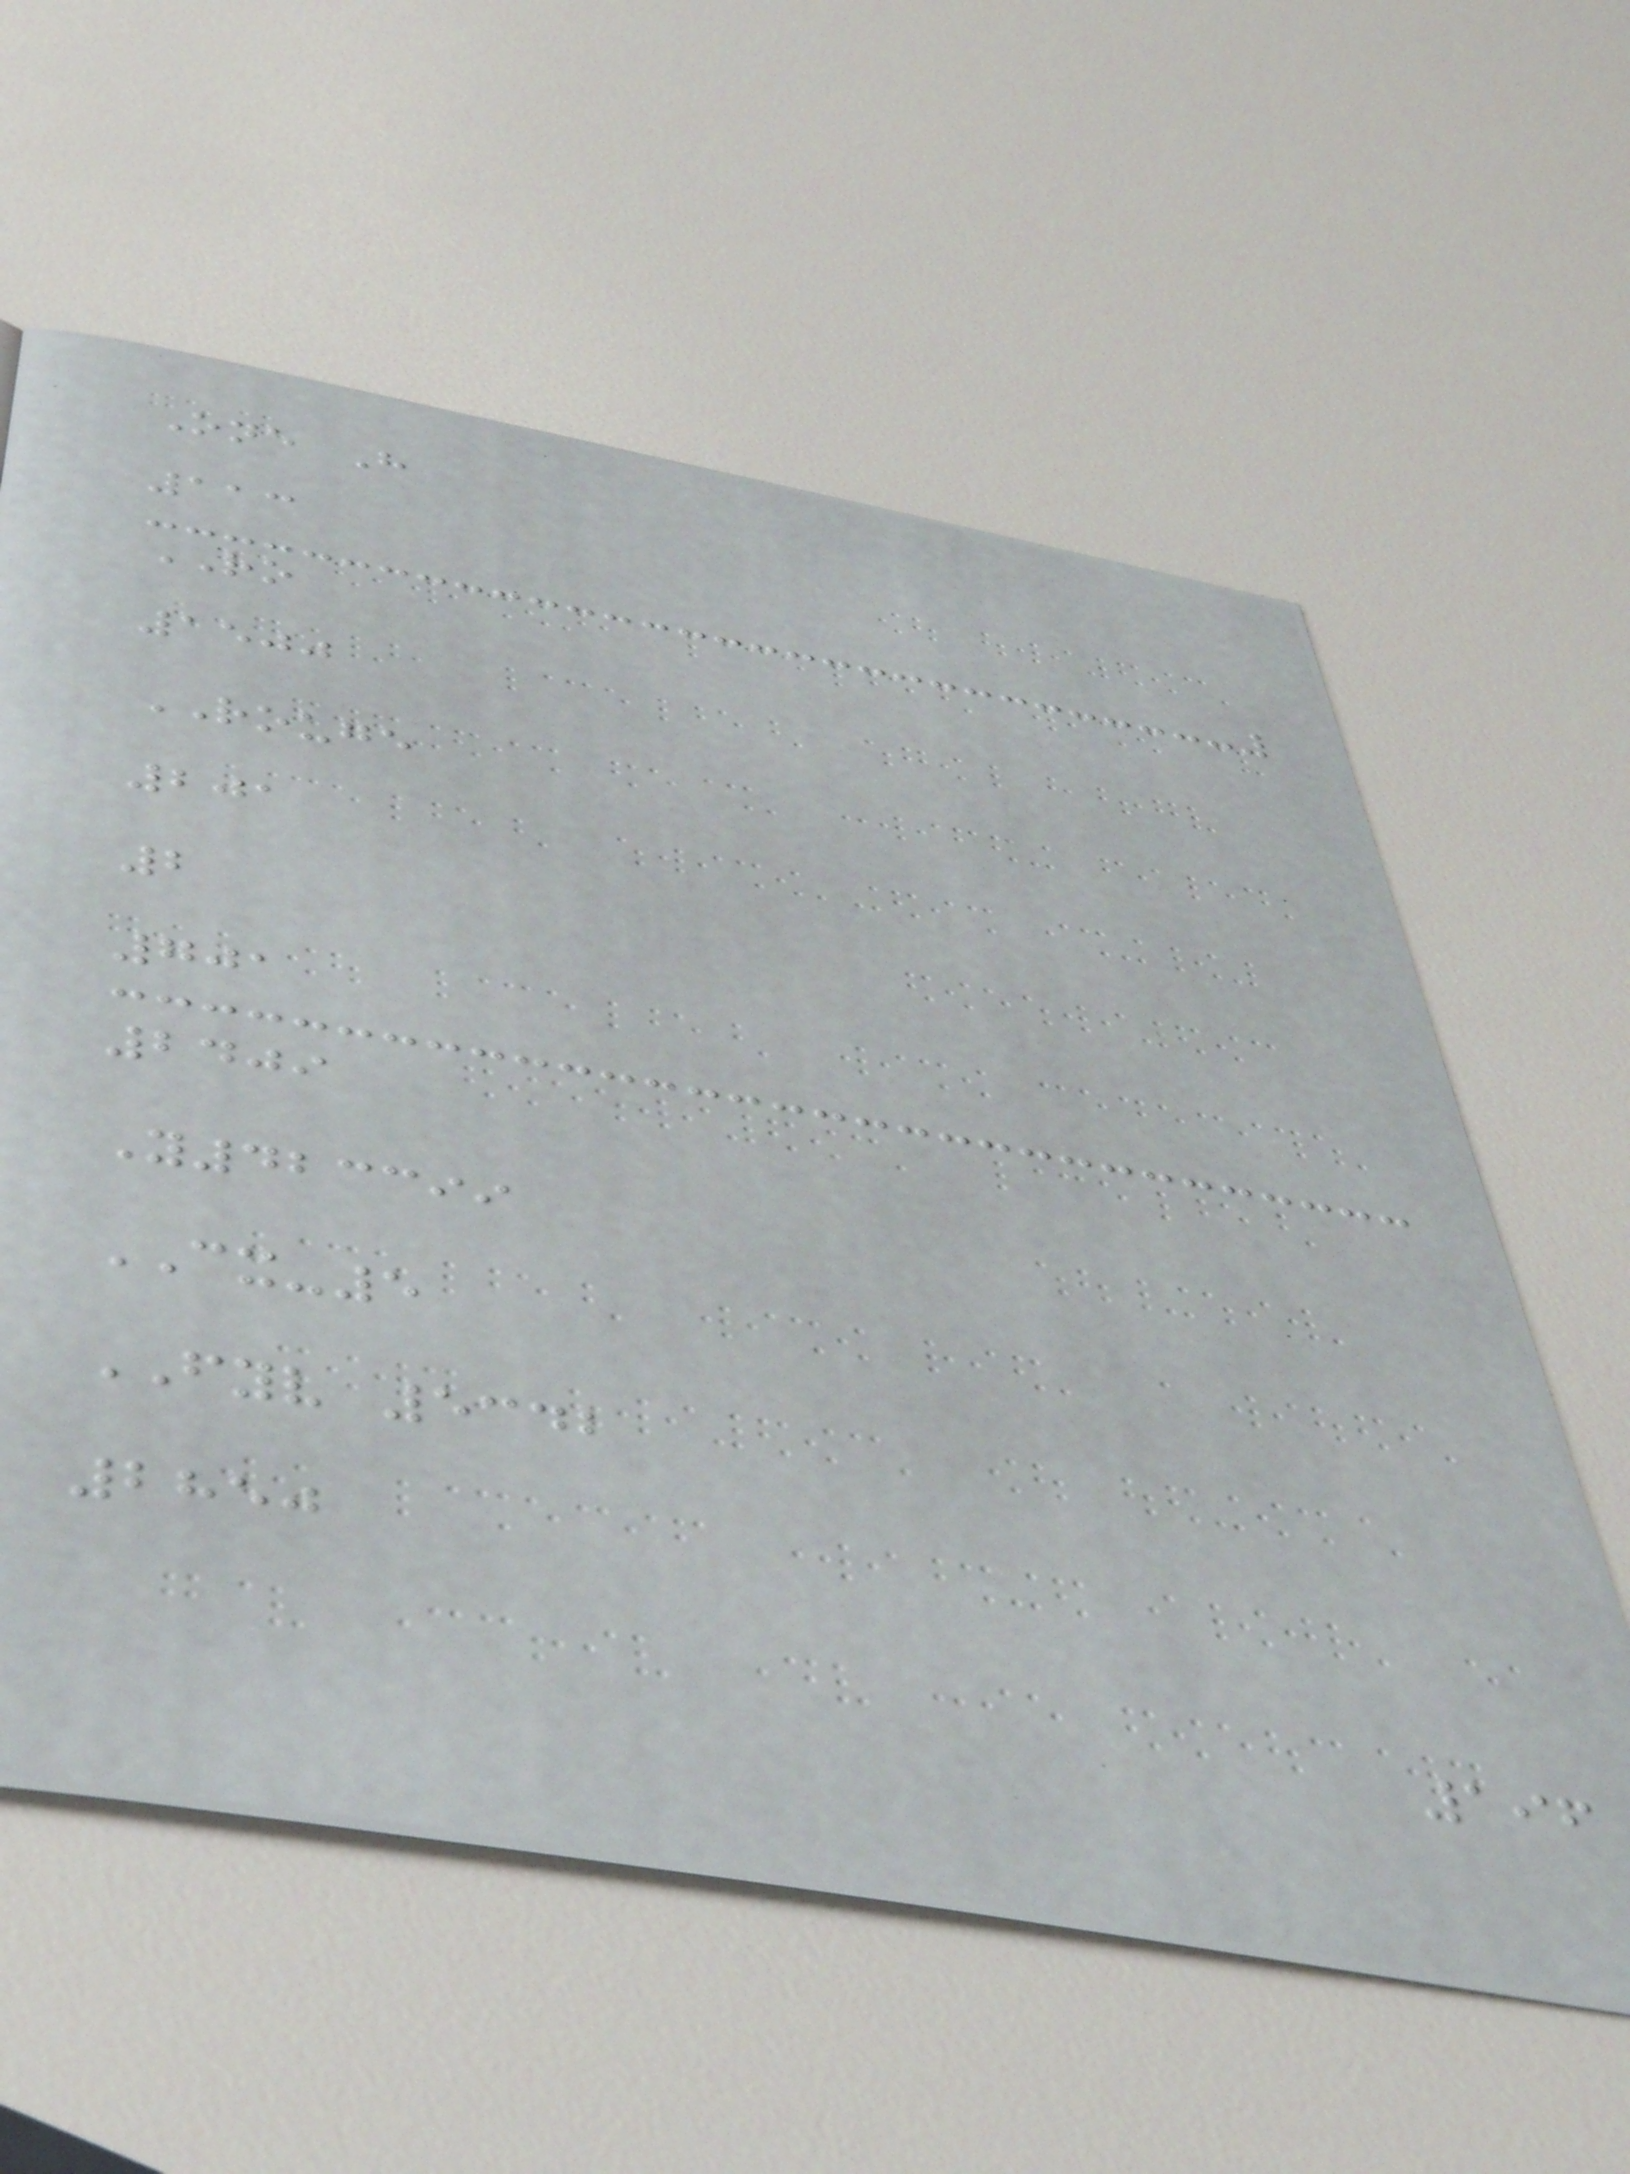One H
113
RO
1500
ROUGE
201
2
701
2409
Y423399
CX-5
FYV 5342
2850
196
